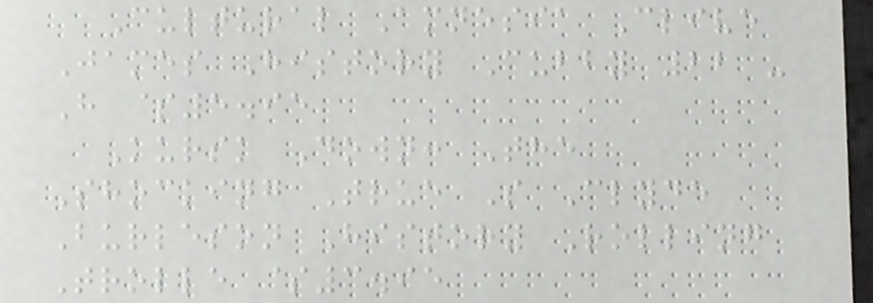Cultural Amnesia Clive
James History Cubby 22 -
H $5.95
Kursk Down: The
Shocking True S Clyde
Burleson History Rolling
Trolle $3.95
